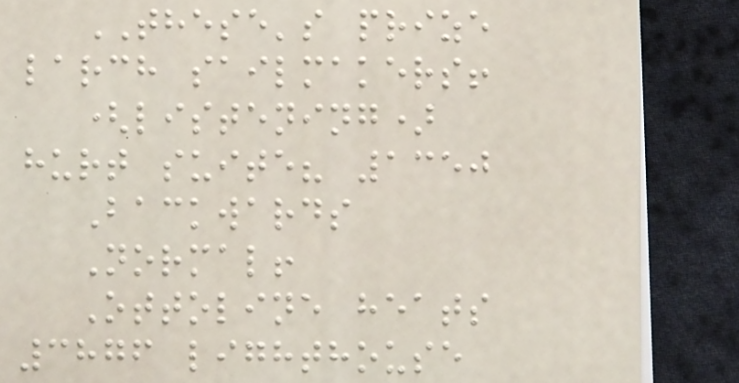THESE's prize
larch sailmakers!
(listening)
hurt suite? 1350
Backwards
Normal!
Ottoline heats
3876 lighthouse
